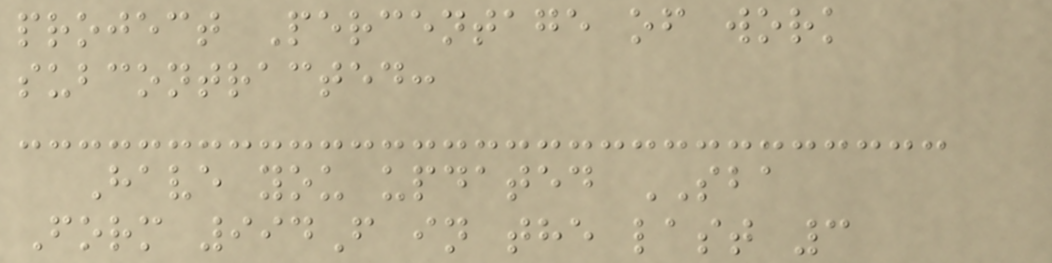project Percentage of work
subcontracted:
Have you updated SBA
Form 994F in the last 3
